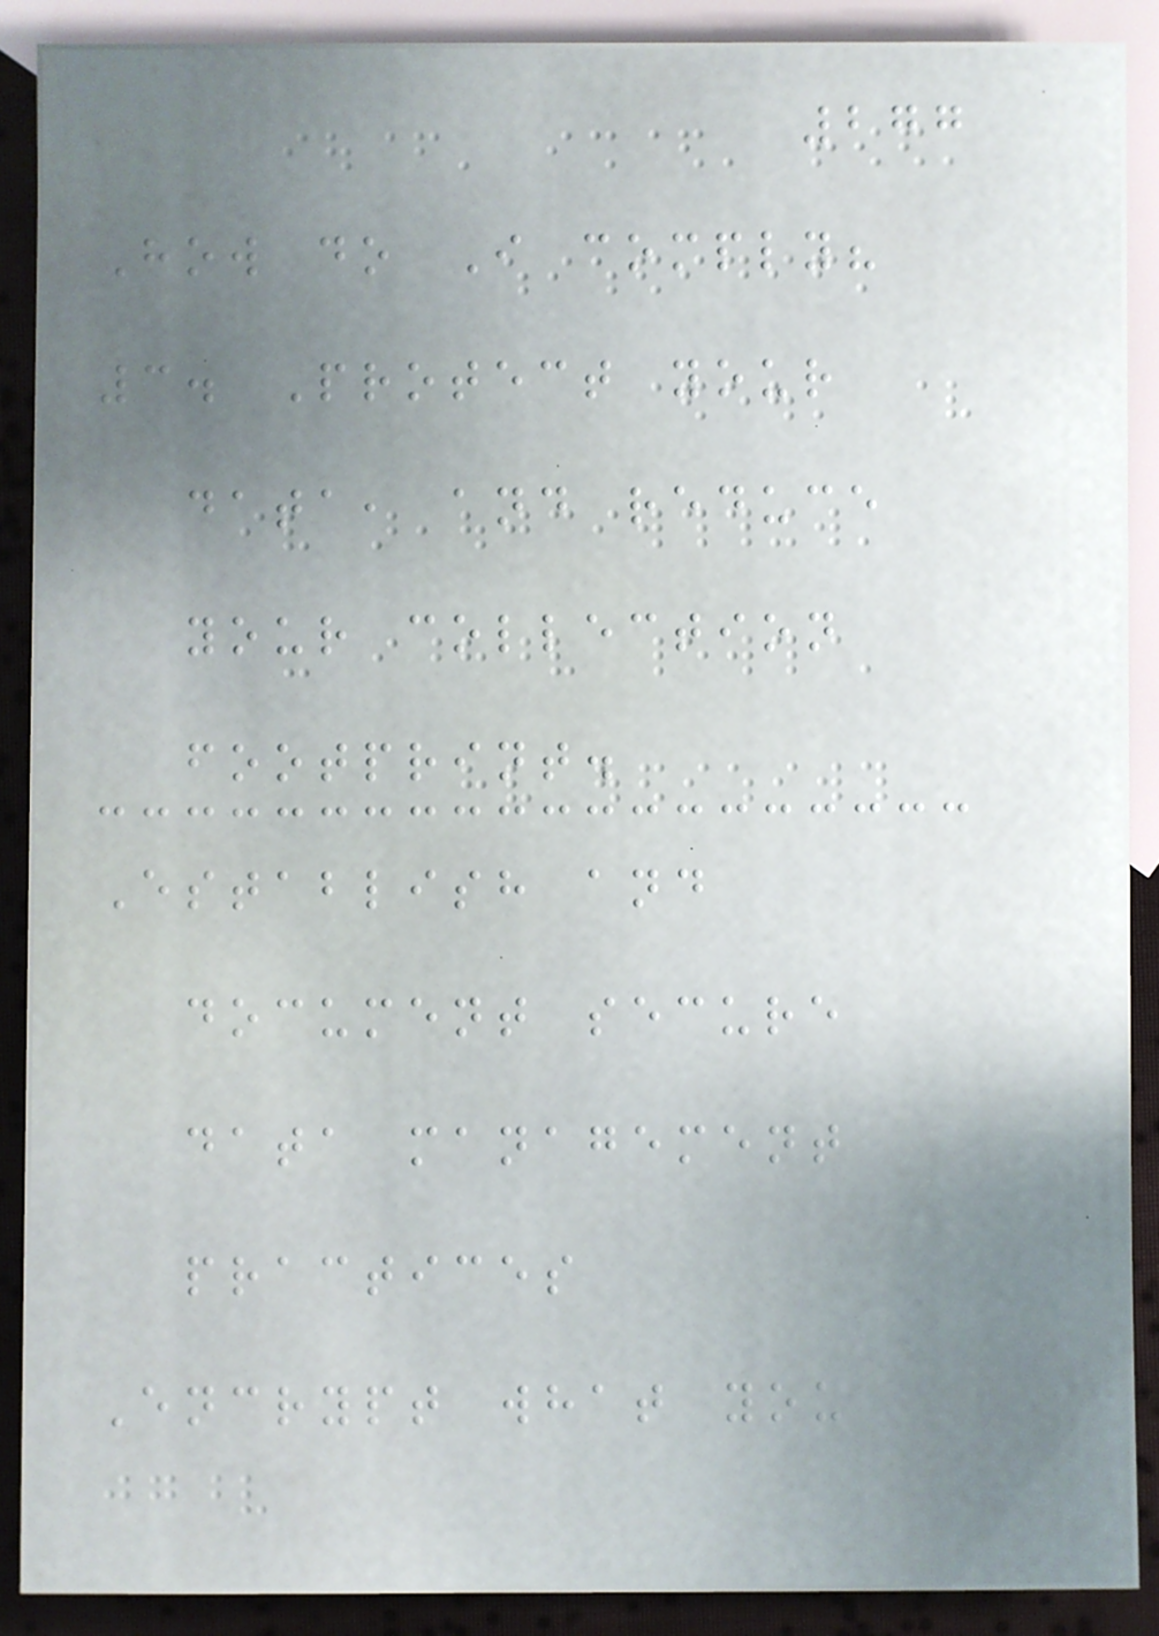277
How do I comply?
3. Protect your
data, and reduce
your collection
footprint.
Establish and
document secure
data management
practices
Encrypt what you
